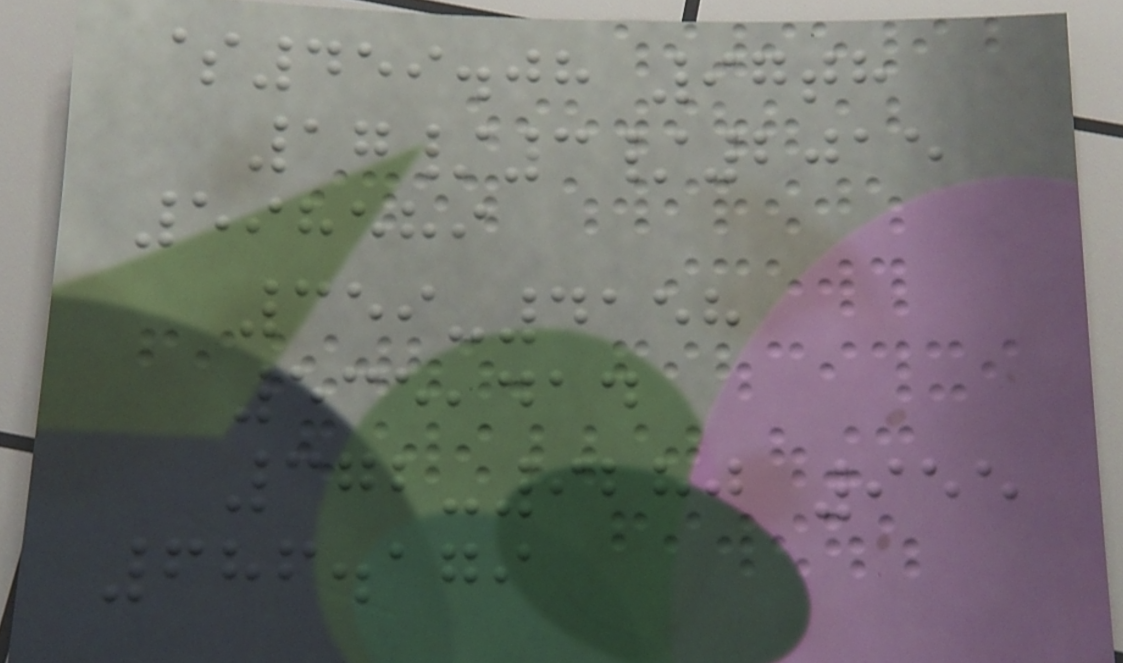$459.08 97th
17/3/2015
598589
359-4158
535,414
372-9280 955
686.179
